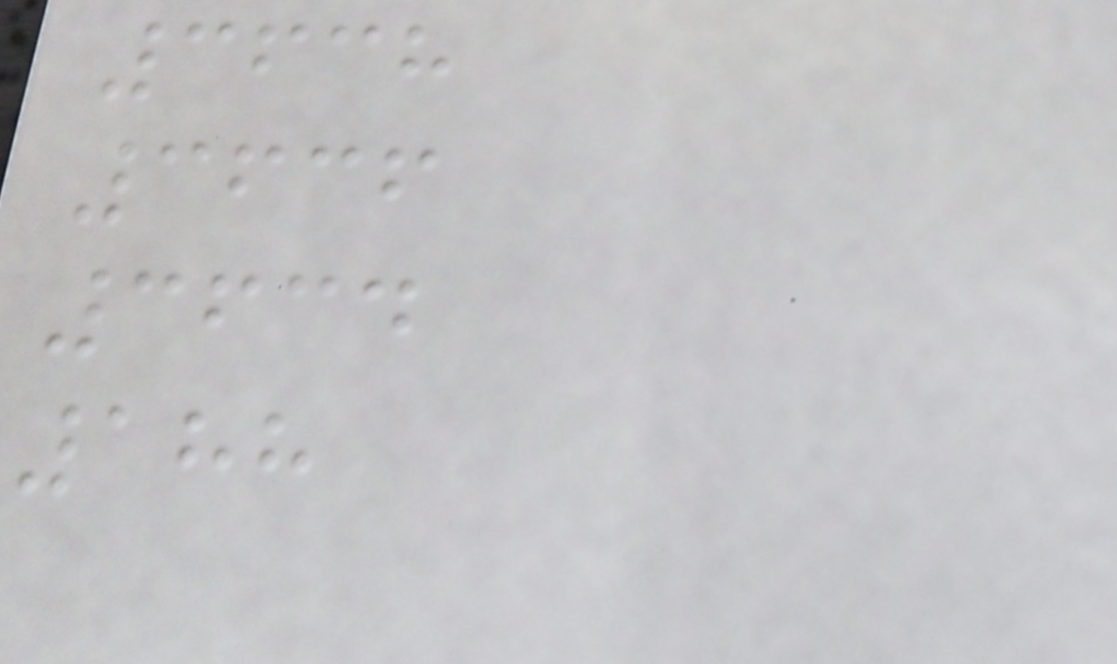3638
3636
3634
188
